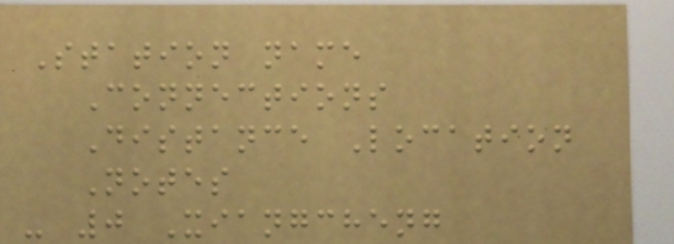Station name
Connections
Distance Location
Notes
- 0 Xiangcheng
